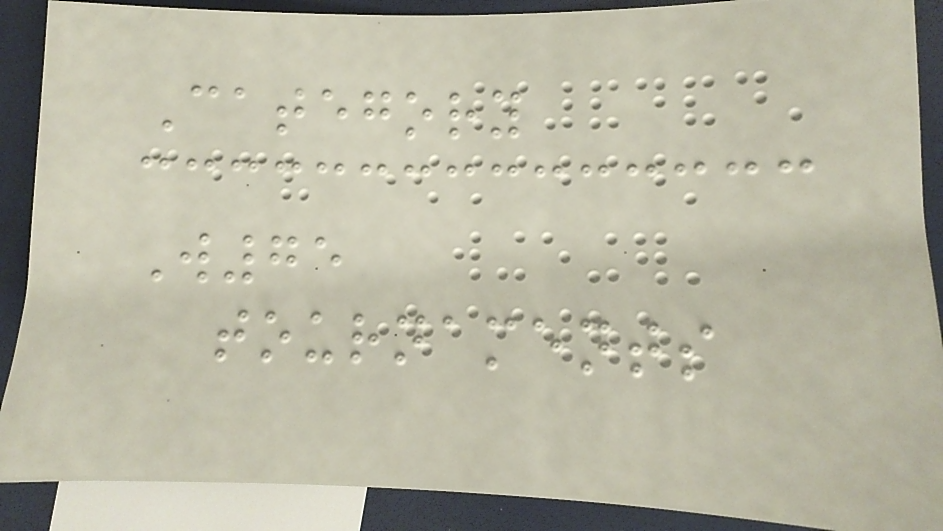Category
W75
tournaments
